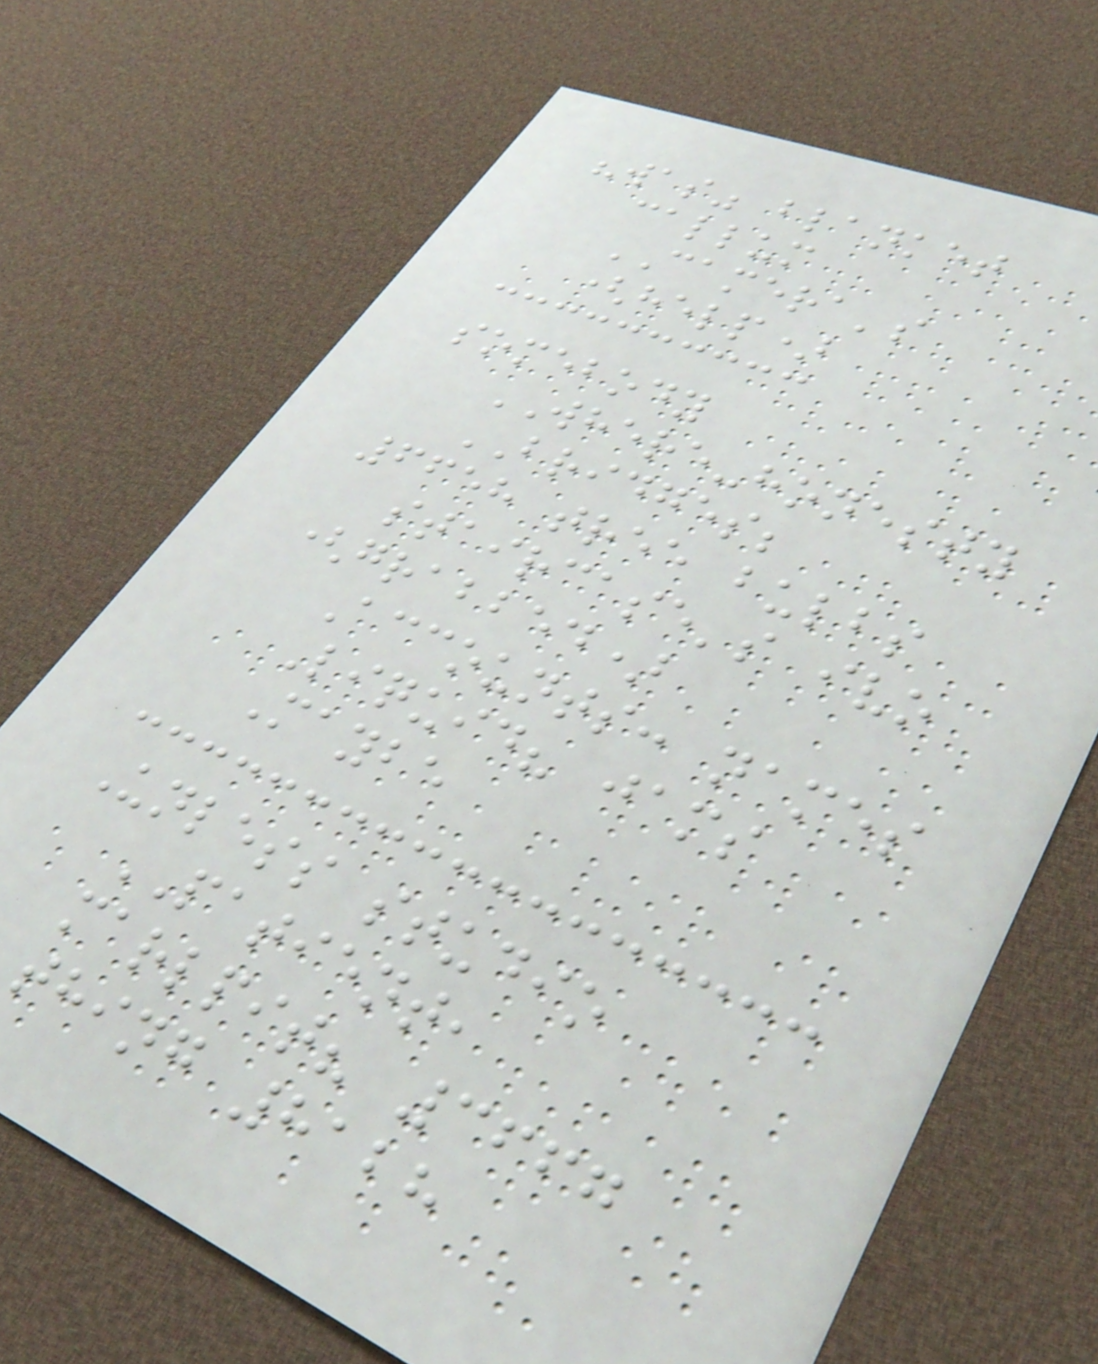"was" blanket
callum
CAMERA's
(help)
somebody
WHERE-honesty
BRIDGES;
6658 tree bulbs
staircase's ivo
(grabbed)
Accounts: names
Liquid? jams
Maybe
Unless studio
PATIENT,
marlpit? 3667
thing 8128
